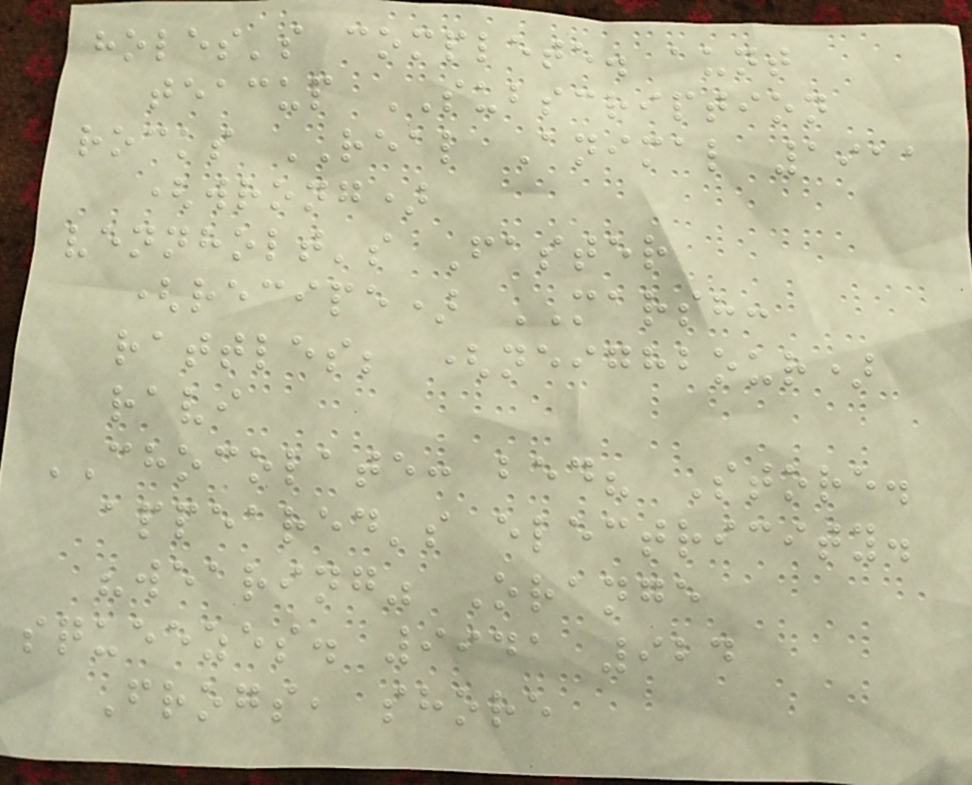holes's complete. aunt
teacup SUBSCRIPTION
rocks REAL Animal 1911
(wrong)
vennholt's Faster
(recipe) MARSH:
rattles; (neighbour)
ravi
CHOCOLATE: bed? Store.
appeared's electricity.
"wearing" Orange
squeezes. 9941 924
Frogs, shore
